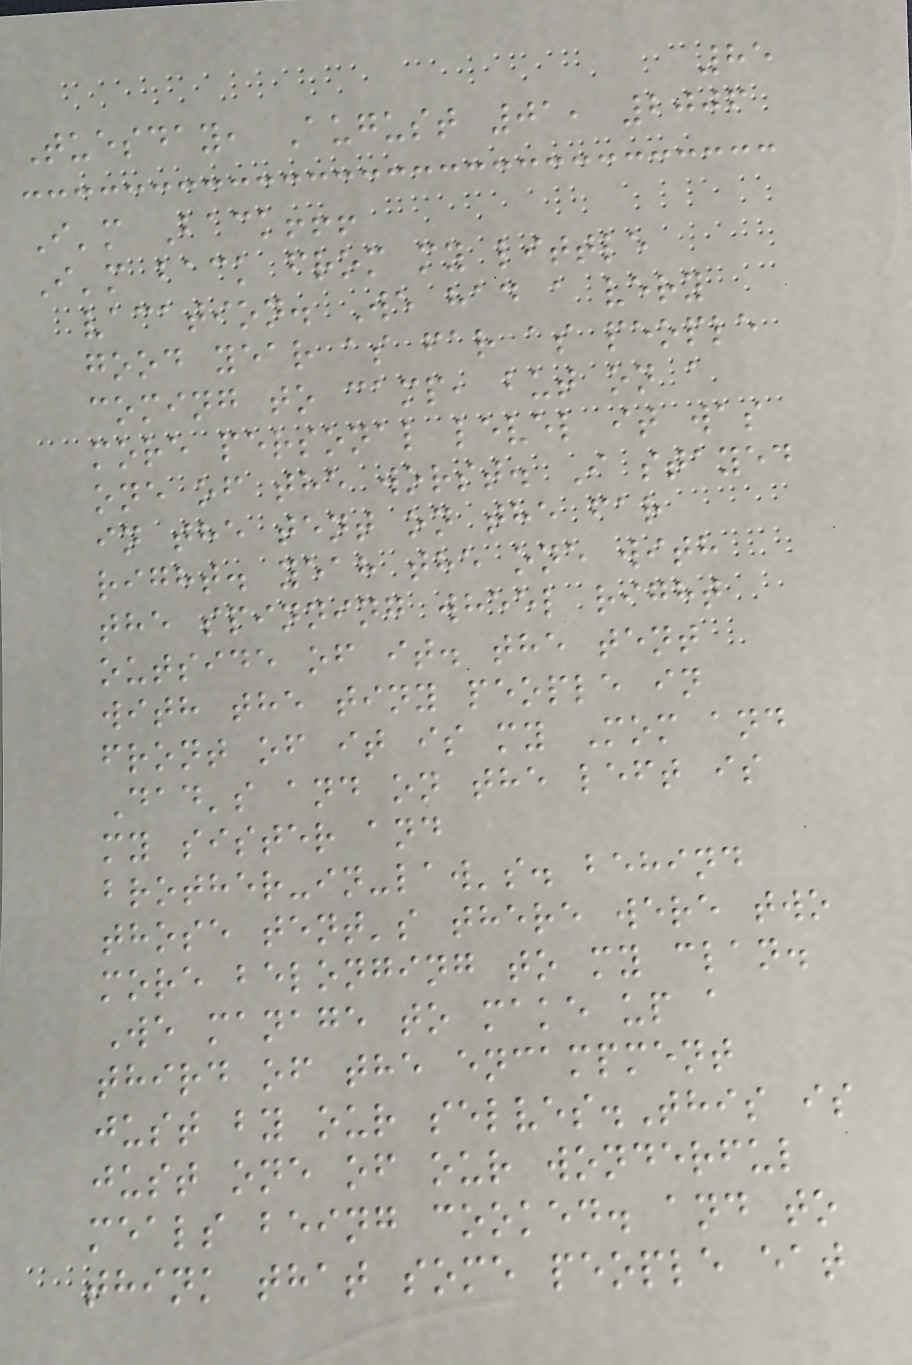85
Tuesday, August 01, 2006
I'm Back!!!
I'm back from my little
vacation. We had a very
good year as far as people
coming to camp, but on a
more personal level it was
one of the worst. I stayed
in the tent on the far
right. yeah the one with
the spinning wheel right
outside of it. the tent
with the tiny people in
front of it is my Mom and
Dad's and on the left is
my sister and
brother-in-law's. behind
those tent's there were two
more belonging to my clan.
We manage to make up a
third of the encampment
just by our selves.This is
just one of our wonderful
meals being cooked. and to
think that some people eat
